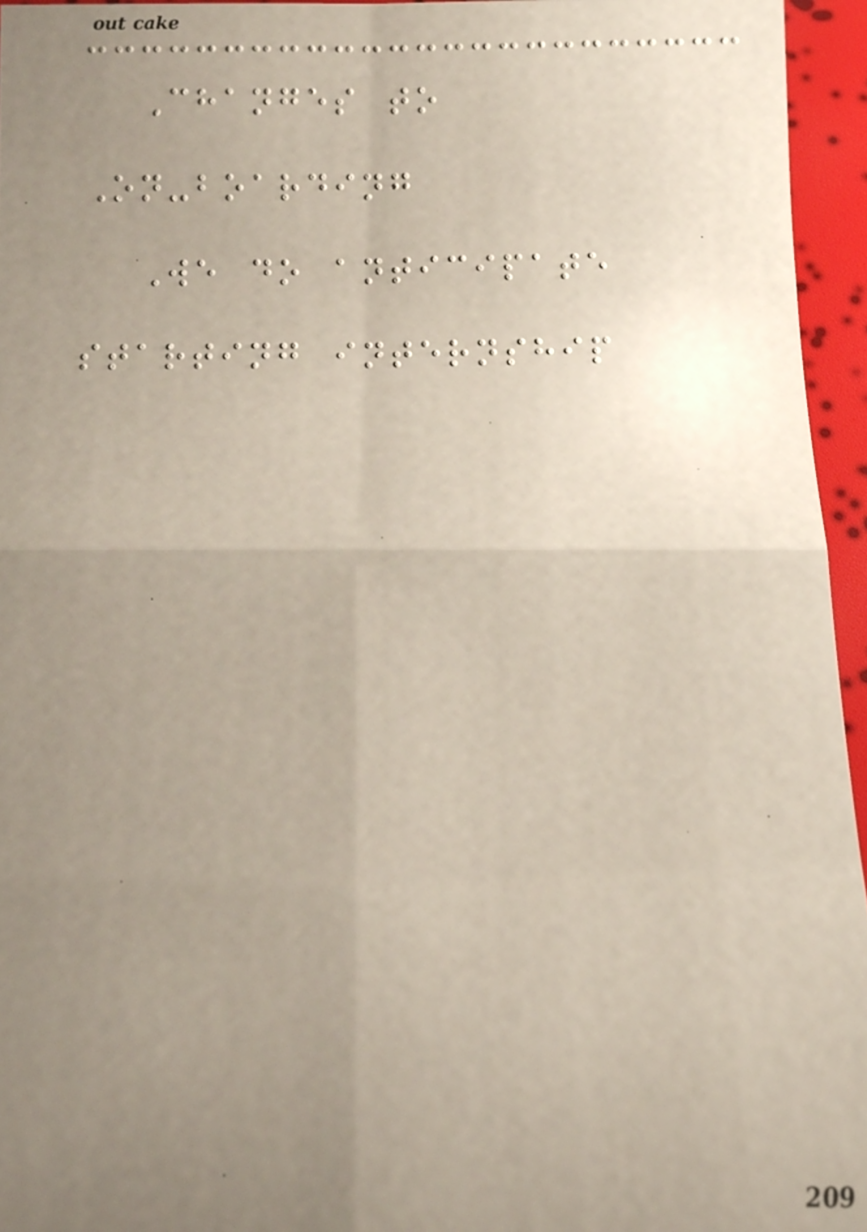Changes to
On-boarding
We do anticipate
starting internship
